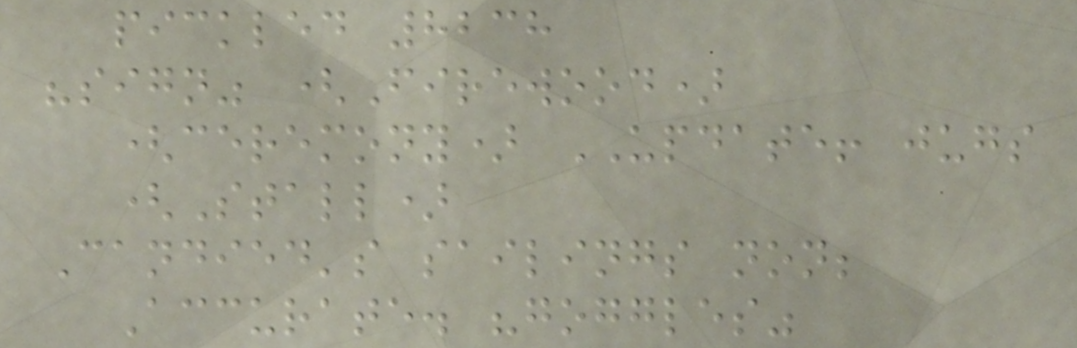pickled 8238
"sign" (Firewood)
(ceremony) UPDATE! jugs
(Stall)
Candied's sailings non;
Accurate. "goggles"
